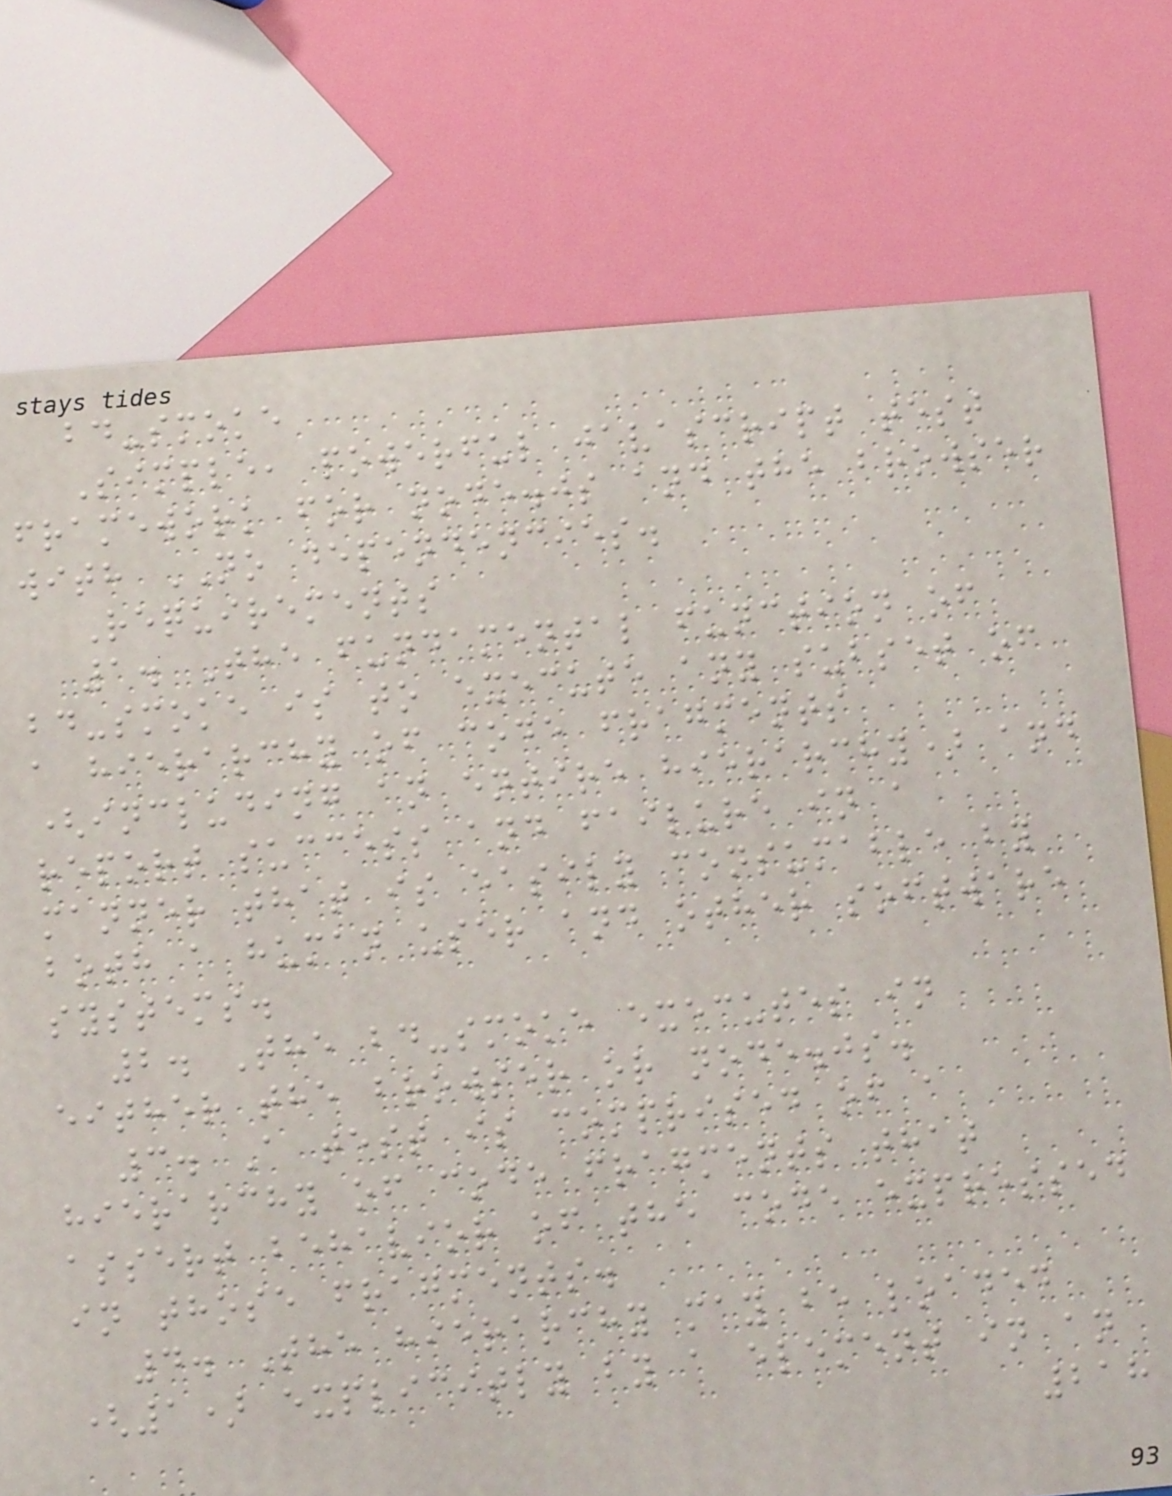bd-smoke
Simple, powerful javascript test
framework for node.js and the browser
with NO dependencies.
Requirements
1. The fundamental function of
bd-smoke is to execute any subset of
a hierarchy of code fragments
(including an entire hierarchy) and
report success and failure in a
manner that is easily consumable by
both a human user and other software
systems.
2. The bd-smoke executes in
either the browser or node.js.
3. A test is comprised of a
hierarchy of code fragments that
assert behavior of the code expressed
in those fragments.
4. The hierarchy may be loaded
(1) explicitly by a element in an
218
